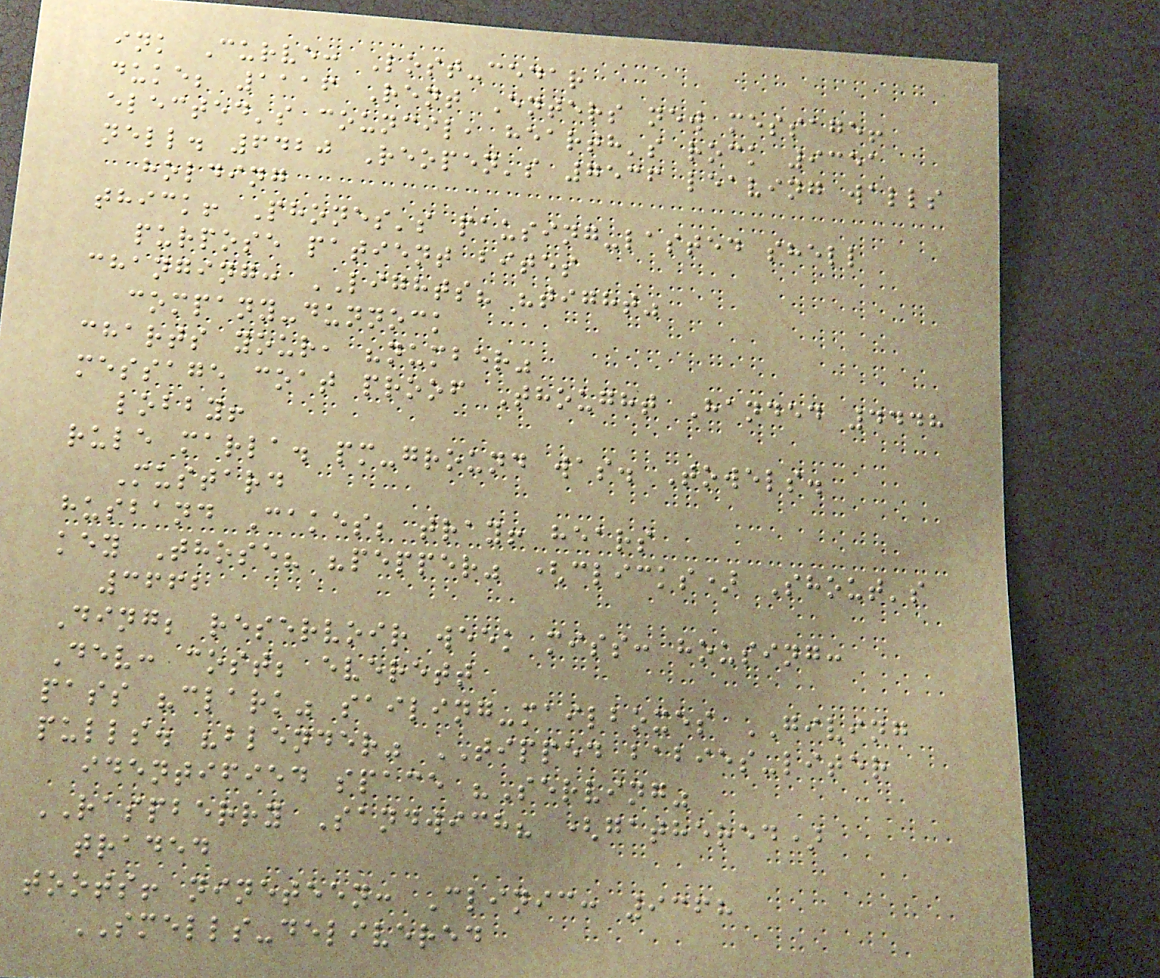ink Curve: Lost-cedar
duke; 1116 Rent Enters new message!
elected's council, hearth's rock 9351
nell. 6420 Reopen's 7536 leaving walls
holding
thick! Phones's pausing-lasted shell
purpose patient bites
changing: LIGHTS? "tight"
company-dunnock
charts your, "number"
message coat proof Thought Handed 4448
lobby!
rule marla. pm-ground was. Towels.
Mustard
husband Cakes; tray! hears
key Those? "pepper" (clicks) Shout's
3662
Ding; reservoir week miss: housing:
Dev: cost; everett
pass "clark" sailing-mailboxes GIVING
pulls. "blender" TIPPED babies-liter
identified space "Serving"
RASPBERRY Sandwich? (gathered)
traded
toots! nineteen: Clinic: 9368
SMELLS-delivered
